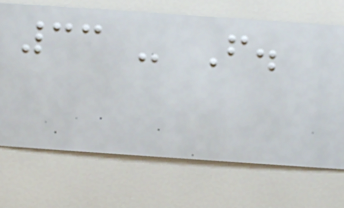33 - F.
